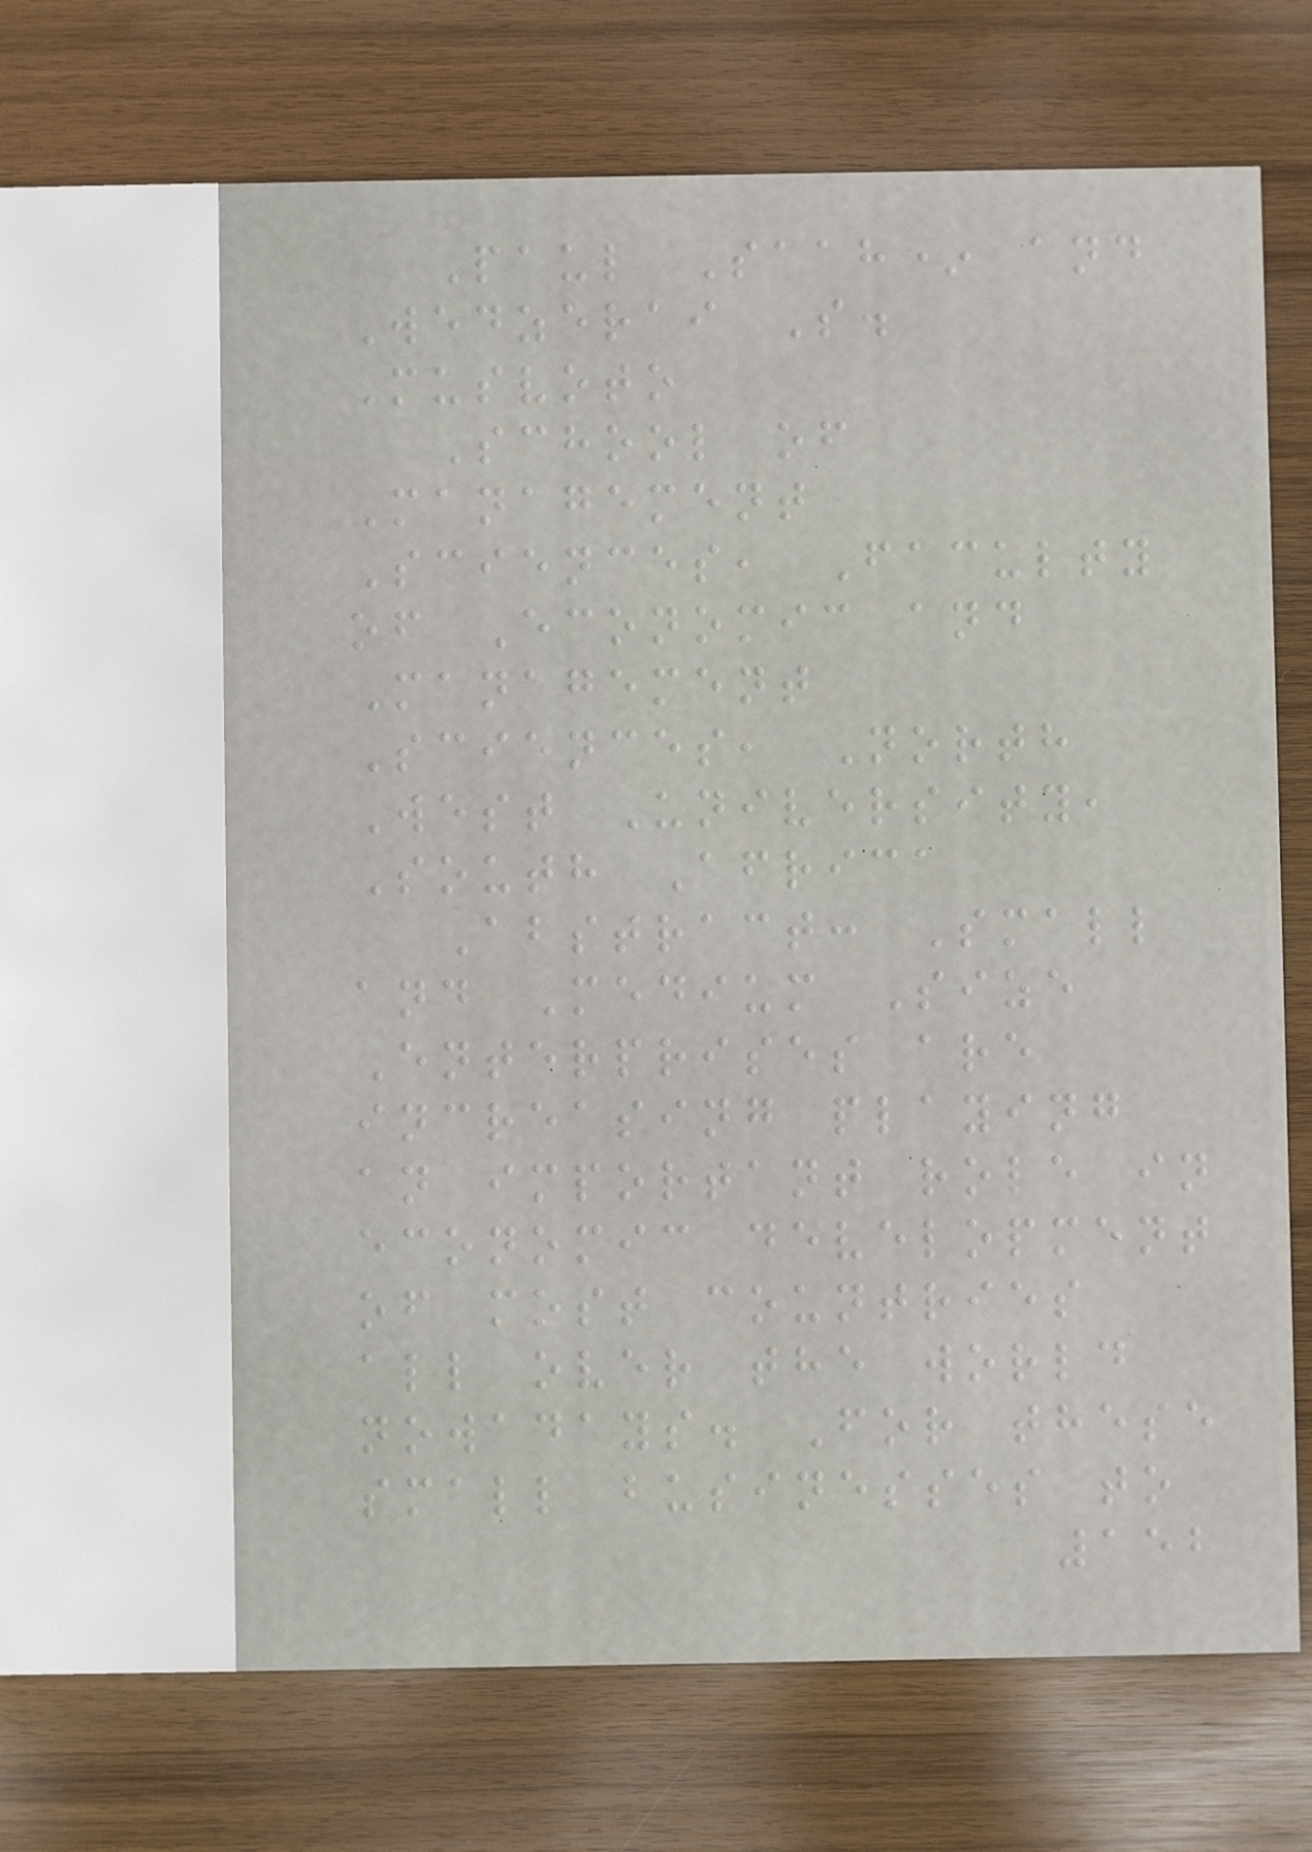Paul Saah* and
Wedzerai S.
Musvoto
School of
Management
Sciences, Faculty
of Economic and
Management
Sciences, North
West University,
South Africa
Abstract: Small
and Medium Size
Enterprises are
increasing playing
an important role in
economic development
of most countries
all over the world
nowadays. For these
small businesses to
152
